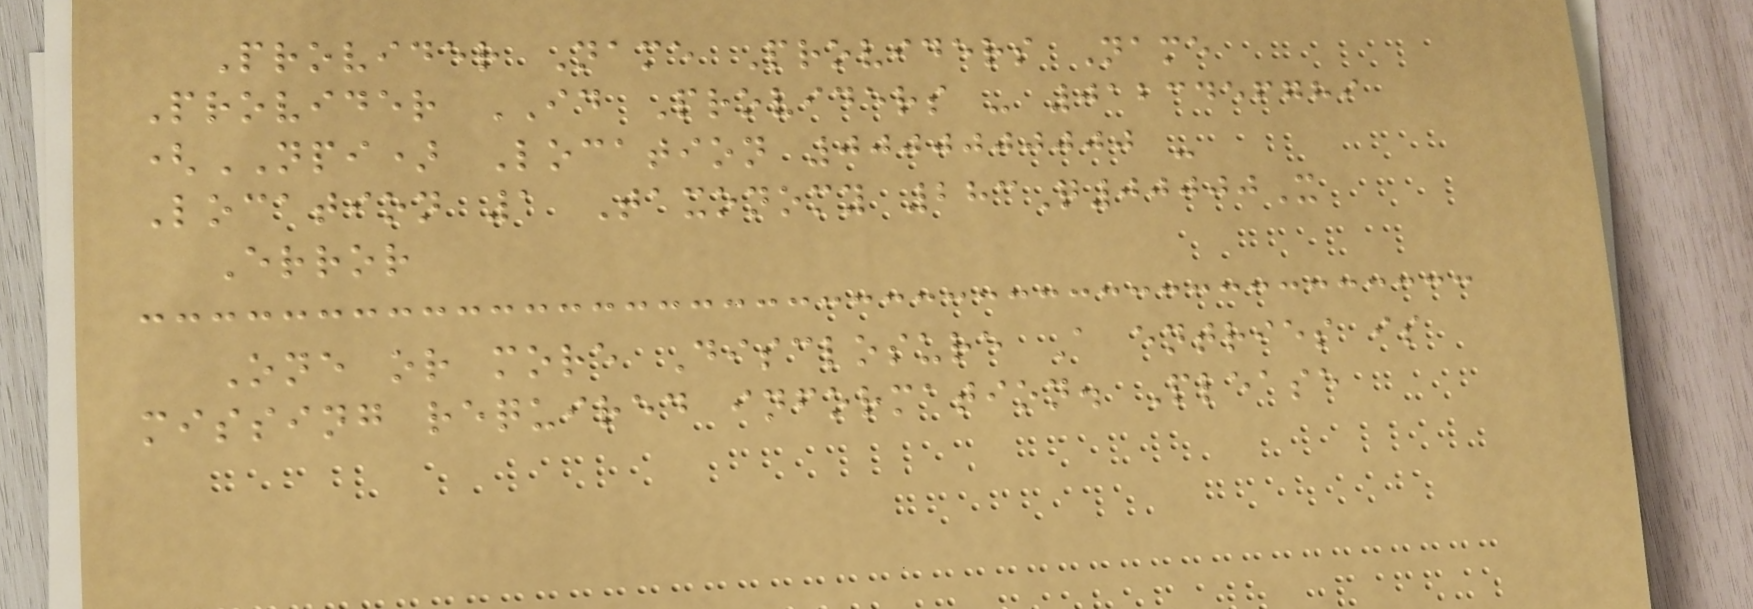Provider Name Providers Name
Provider ID Providers - 0123456789
(NPI) Location 0000000000 -
Location 1 Taxonomy 283Q00000X
Error
One or more Disclosure A entries is
missing required information. Please
